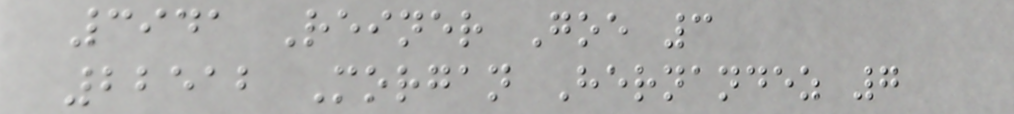3941 Reiner Goe 3
22512 Morgan Hernandez 7
